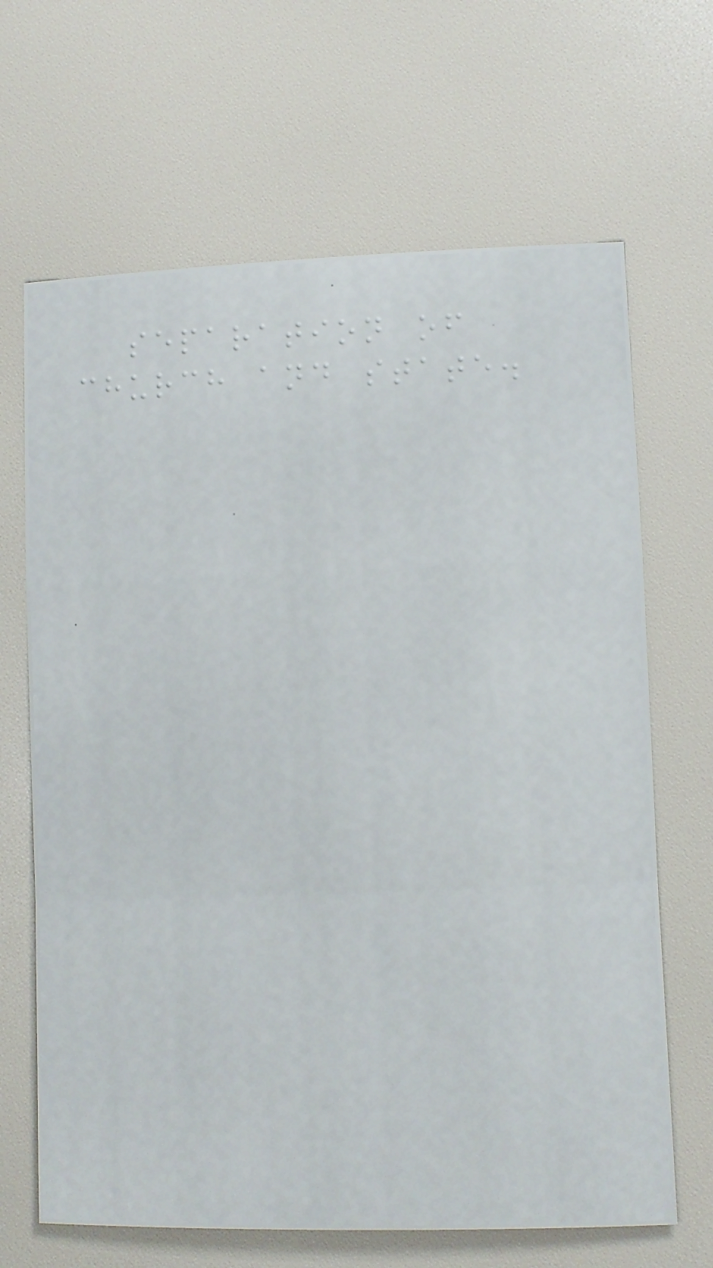separation of
church and state.
